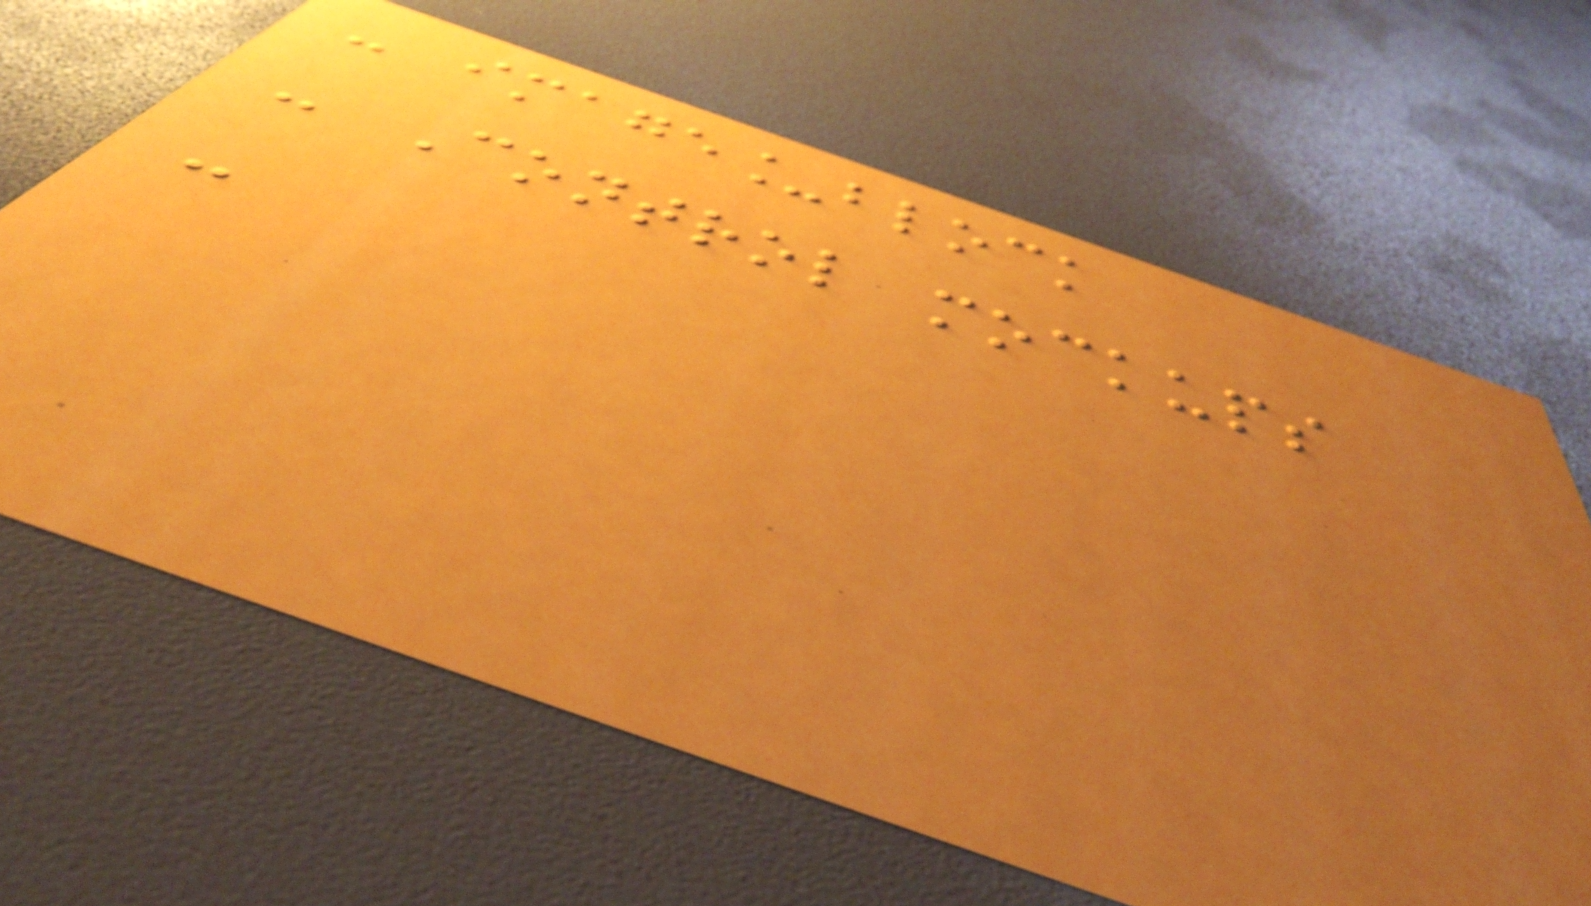- image_block
- Control mockups
-
